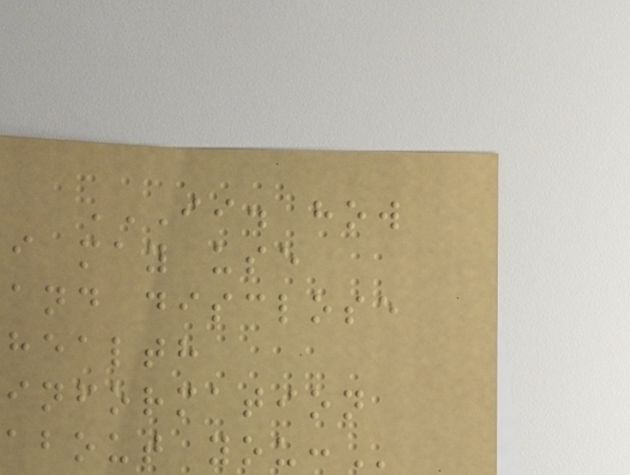II. HOW
I MAY USE
AND DISCLOSE
HEALTH
INFORMATION
ABOUT YOU:
